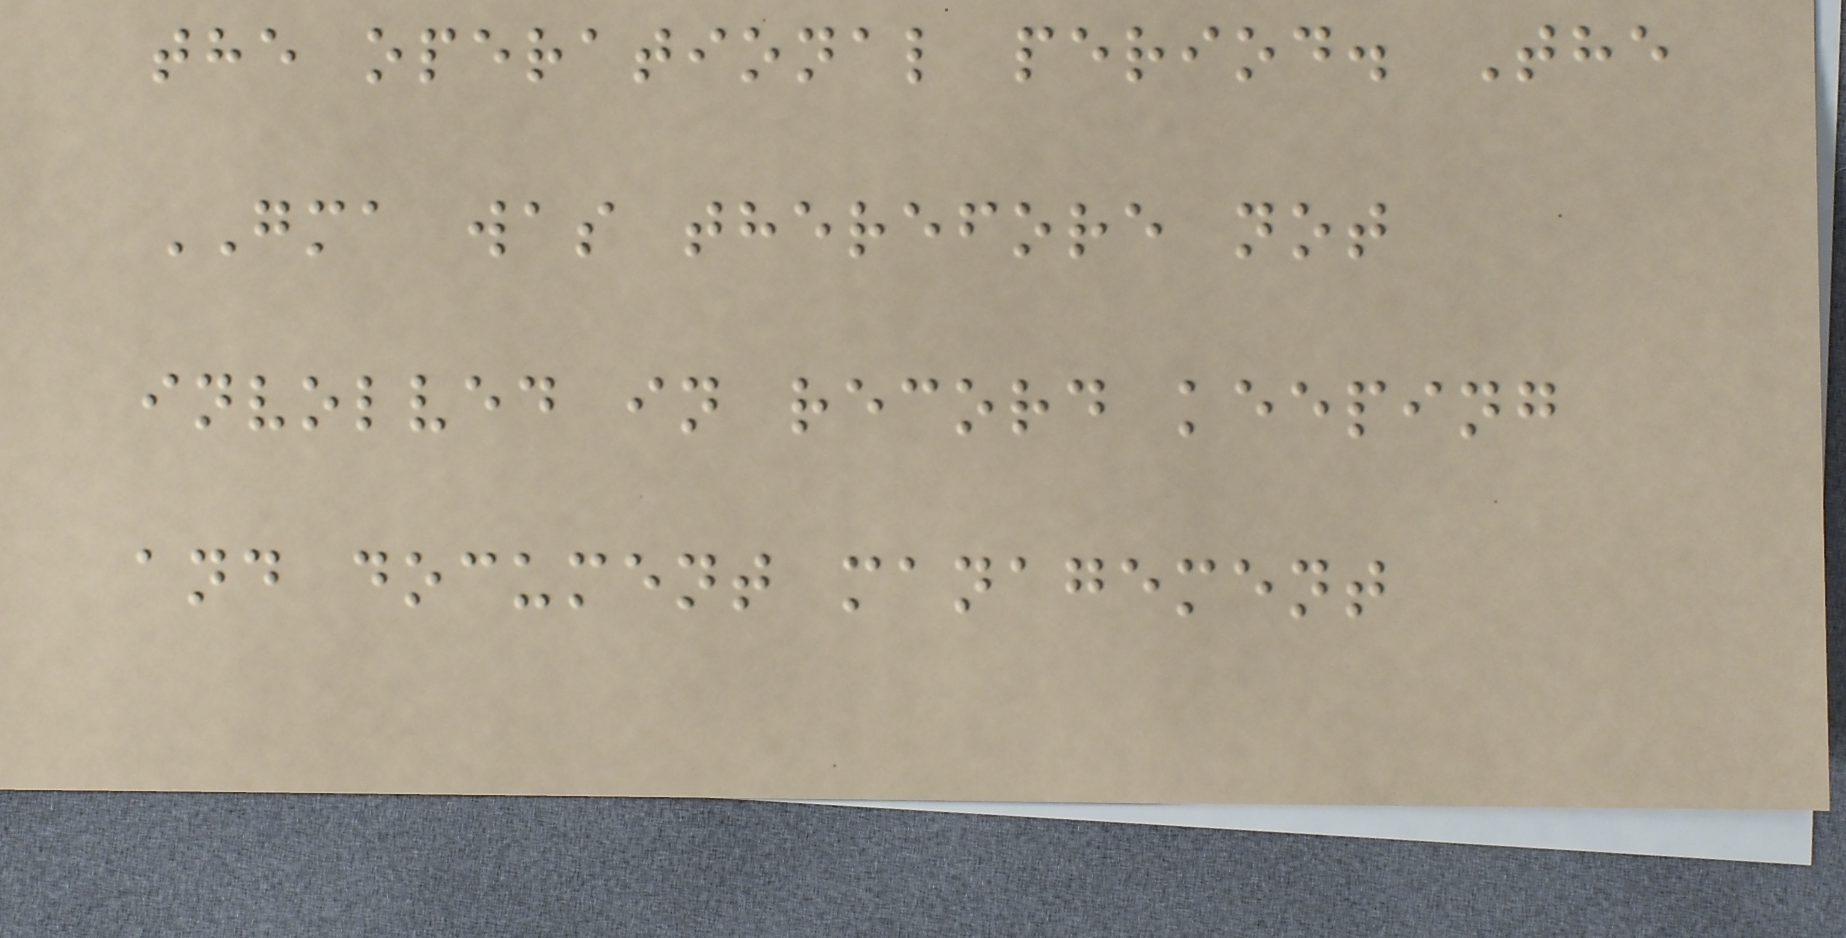the operational period. The
GMA was therefore not
involved in record keeping
and document management
